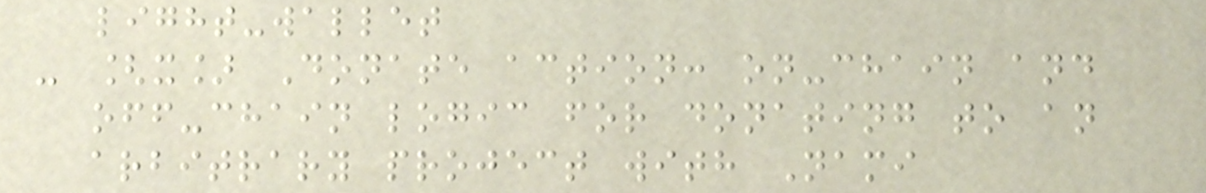light-wallet
- [x] Donate action: on-chain and
off-chain logic for donating to an
arbitrary project with Nami
